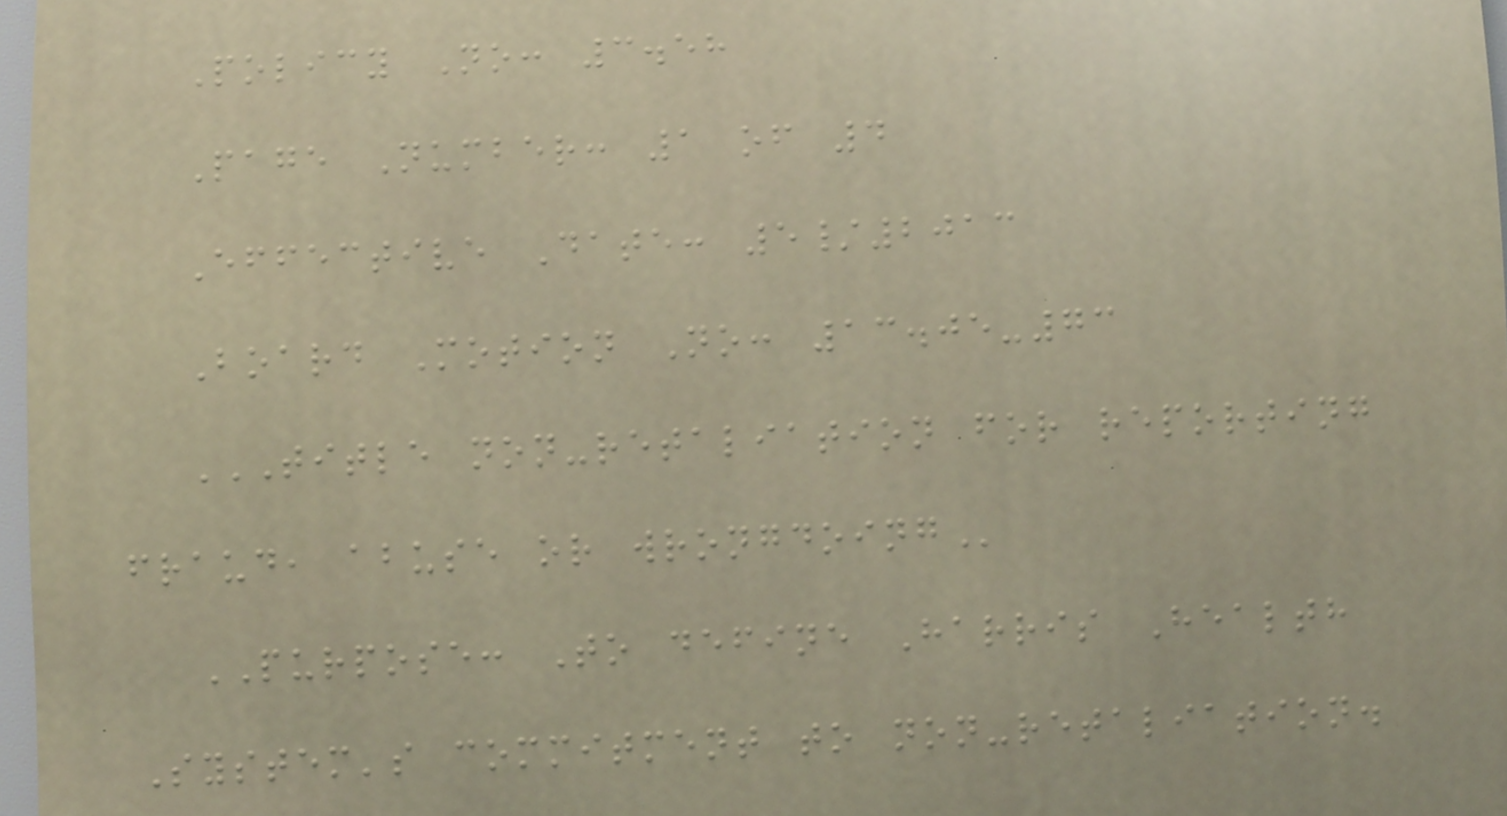Policy No: 3.58
Page Number: 1 of 4
Effective Date: 5/2013
Board Motion No: 13.05-73
TITLE NON-RETALIATION FOR REPORTING
FRAUD, ABUSE OR WRONGDOING
PURPOSE: To define Harris Health
System's commitment to non-retaliation.
